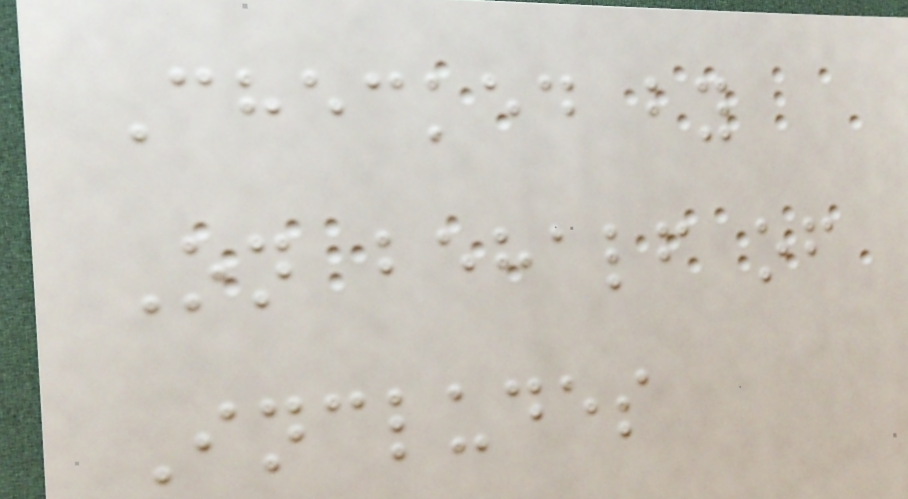Checked by
On behalf of
Includes
